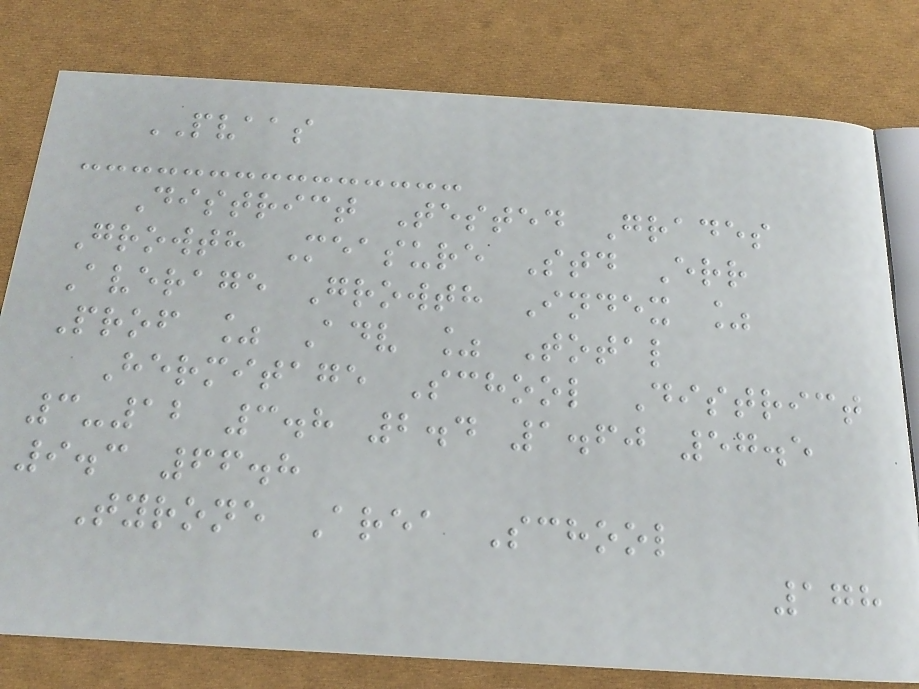PVAAS
District Tested Grades
Growth Measure Std Err
Average Growth Index %
Prof % Adv % Total
Hermitage School District
3-12 3.8 2.4 1.60 57.5
9.3 66.8
Tyrone Area School
178
